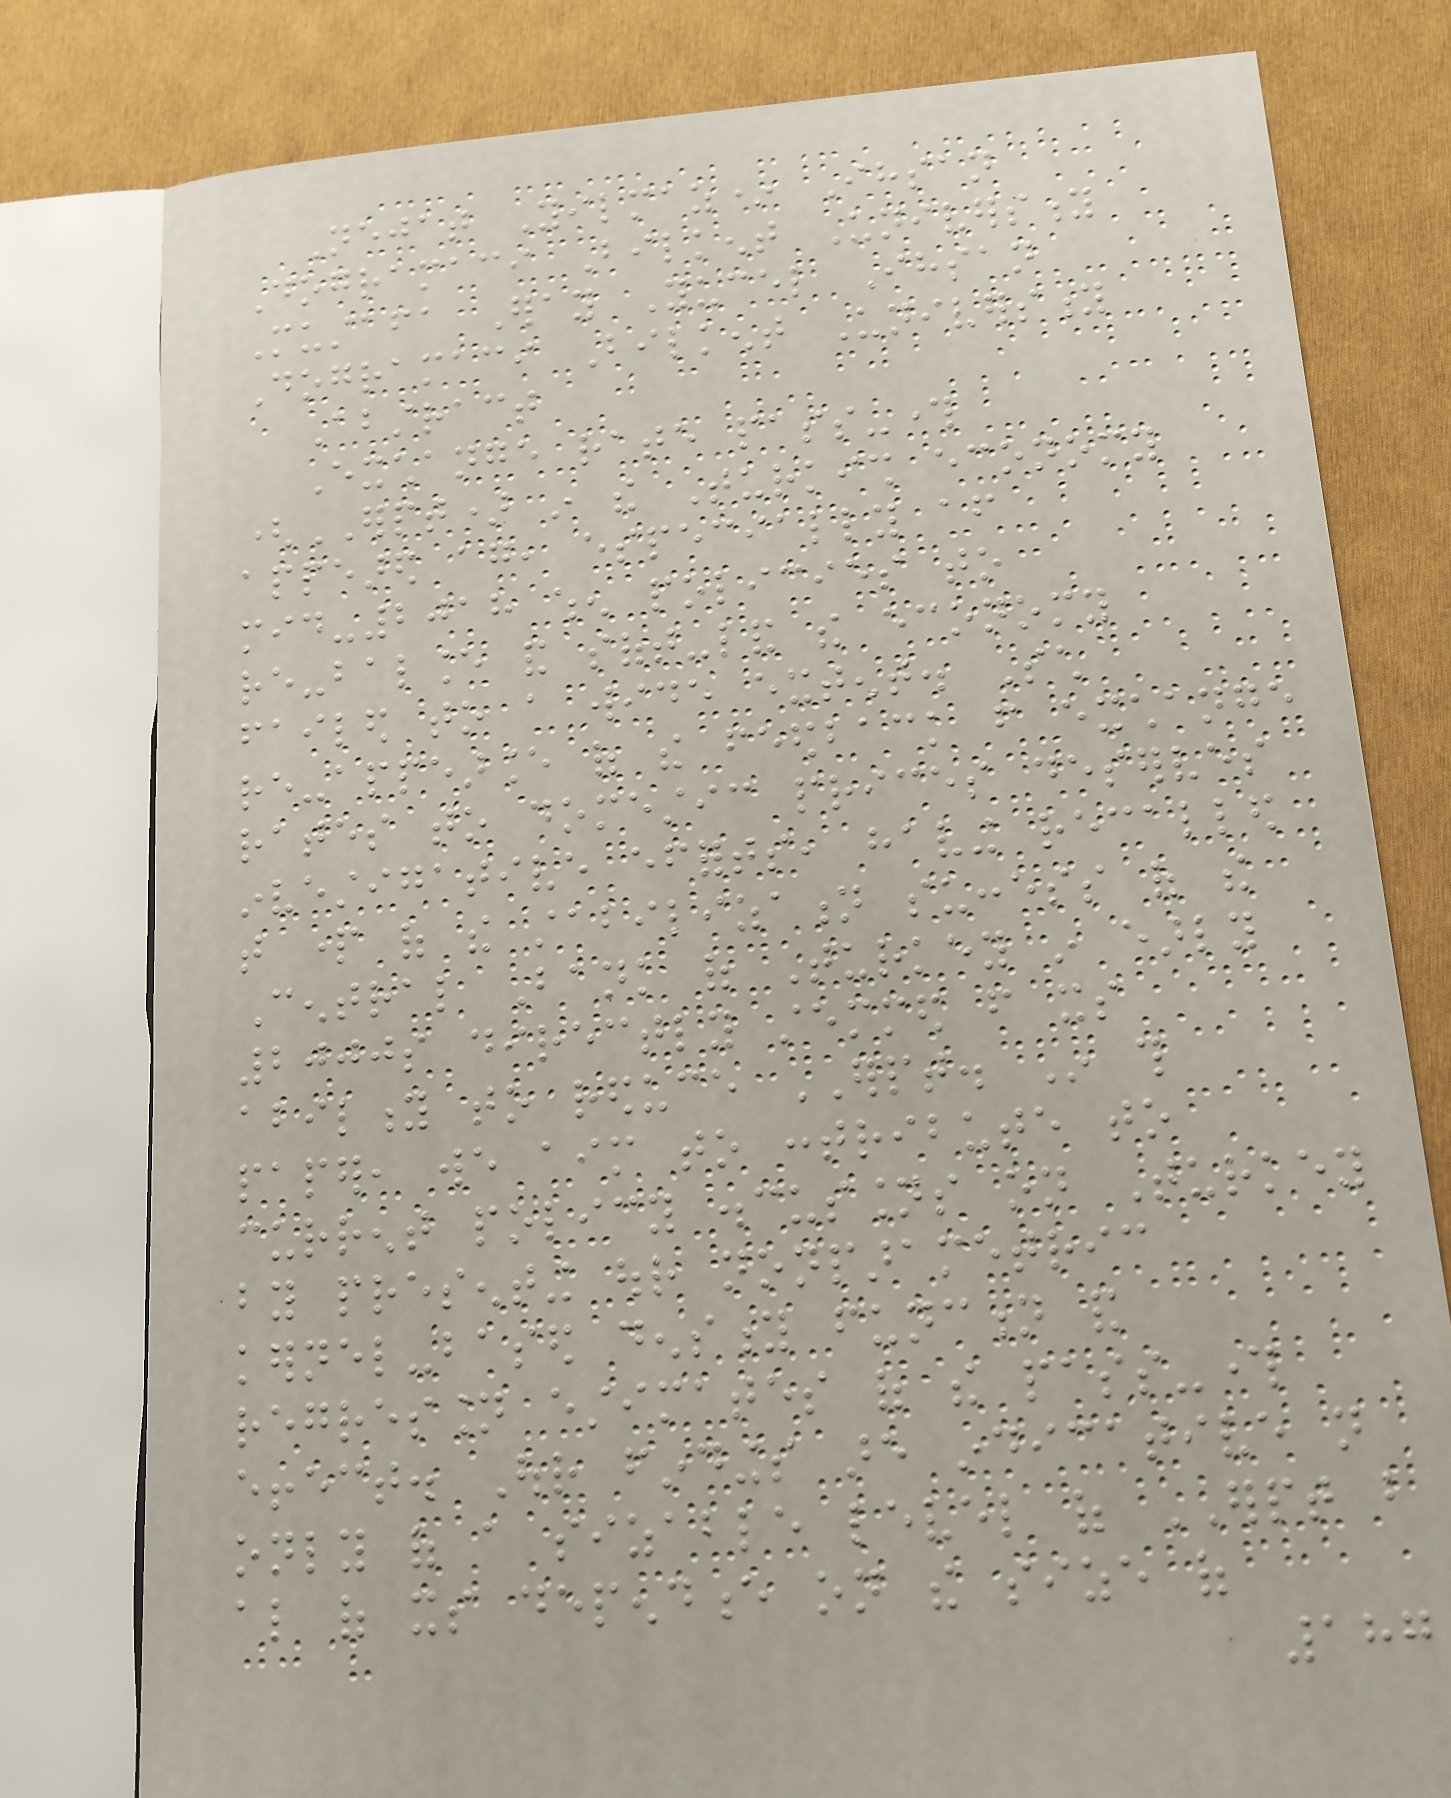Nejat Yilmaz* Ihsan
Dogramaci Bilkent University
Mustafa Eray Yucel Ihsan
Dogramaci Bilkent University
Abstract
Exchange rate pass-through
(ERPT) in the Turkish economy
appeared again, especially after
mid-2018 when policies to
re-balance and soft-land the economy
failed to a wide extent. Such
re-appearance of the feedback from exchange
rates to domestic prices deserves
investigative efforts, having recalled
that part of the stabilization success of the
Central Bank of Turkey in early
2000s directly stemmed from its
ability to reduce ERPT. In this
paper, we aim to contribute to
current policy discussions on Turkey
by presenting our nonparametric
kernel-based density function and
regression estimates of the pass-through
effect. Our findings are indicative not
only of a sizable level of ERPT but
also of its dependence on the size of
187
